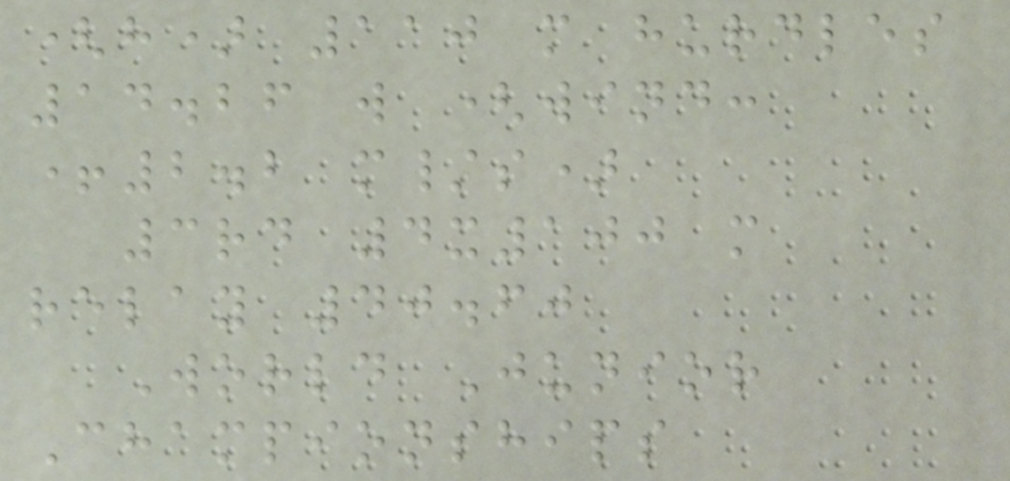(h) 110 m hurdles
14.26 w (wind:
+2.2 m/s)
3rd 4x100 m
relay 40.60
World Junior
Championships
